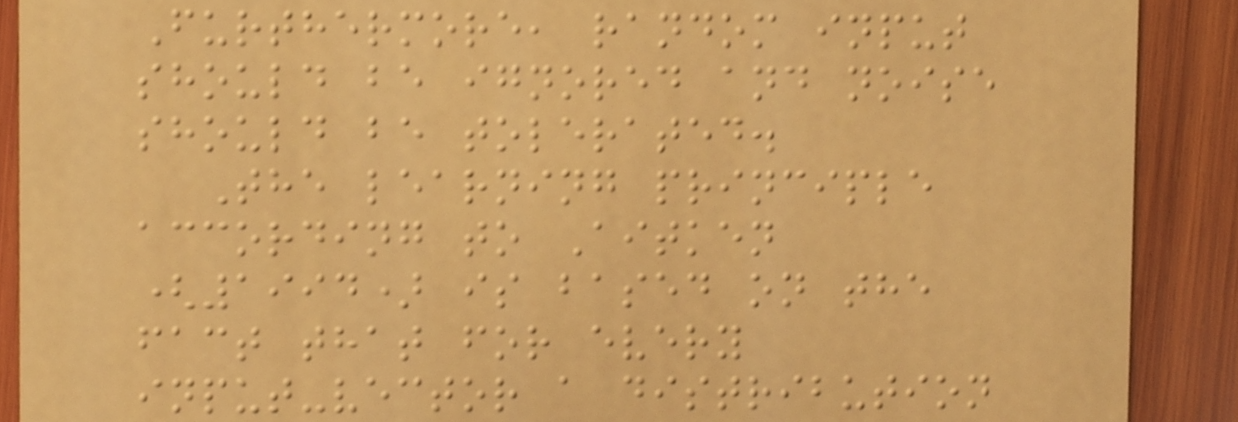Furthermore, random input
should be ignored and noise
should be tolerated.
The learning principle
according to Aitken
(1994) is based on the
fact that for every
input-vector a distribution
